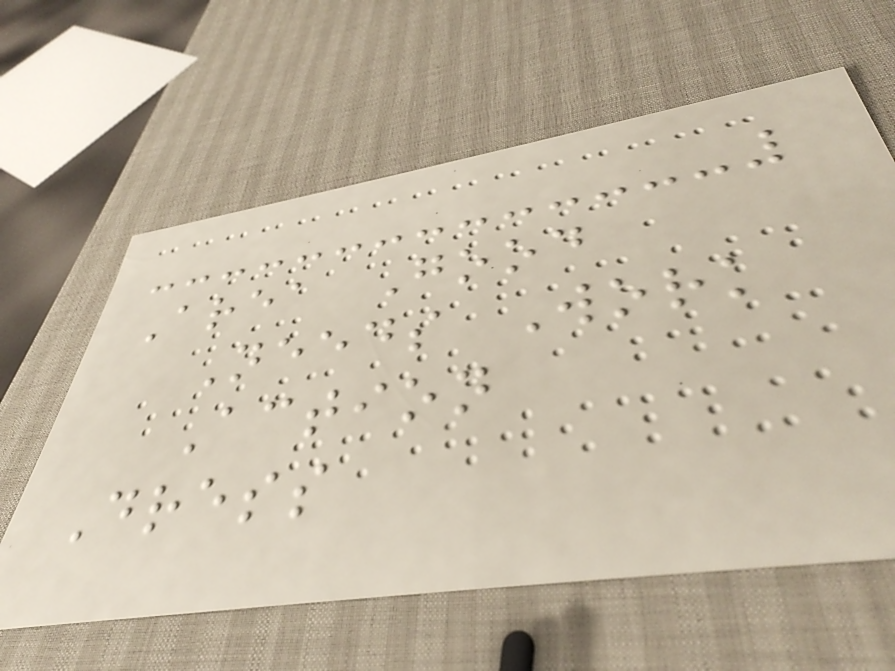Area Good
Needs Work
Action
Dress
